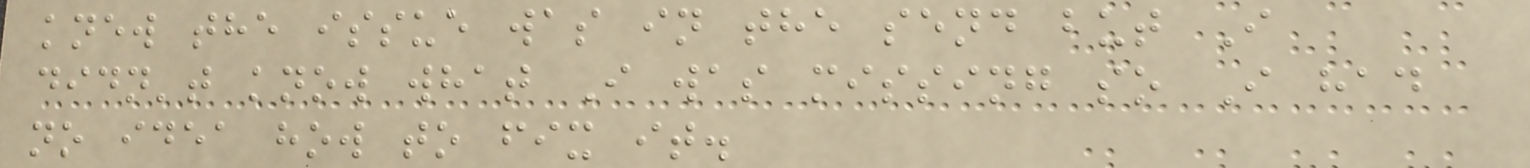knew the issue was in the send but I
didn't know what I was missing so I had
no idea how to fix it.
